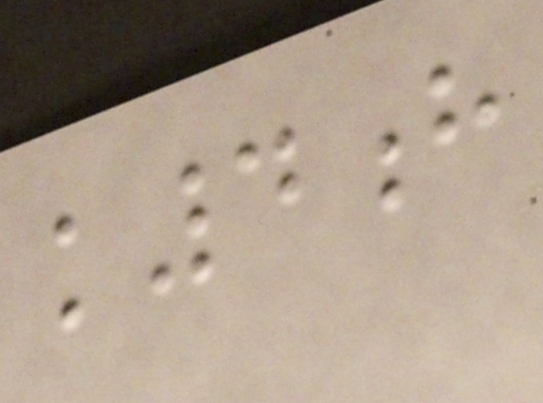k4h
